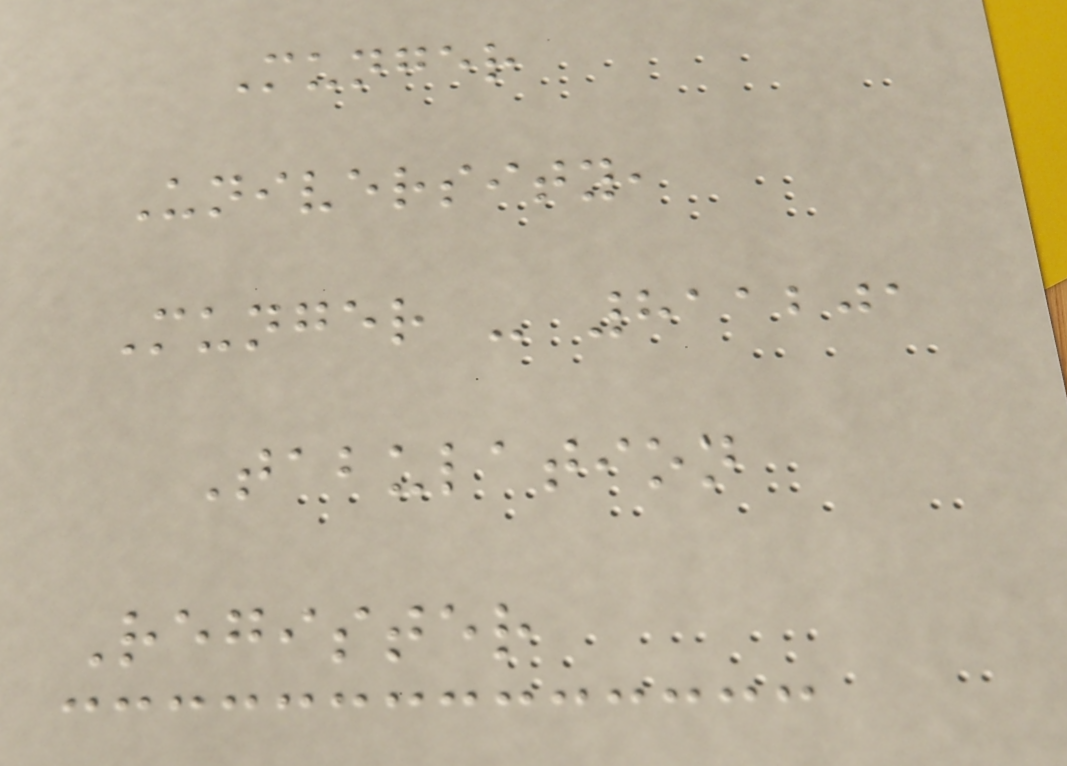Munger
University,
Munger - 811201
Tabulation
Register
